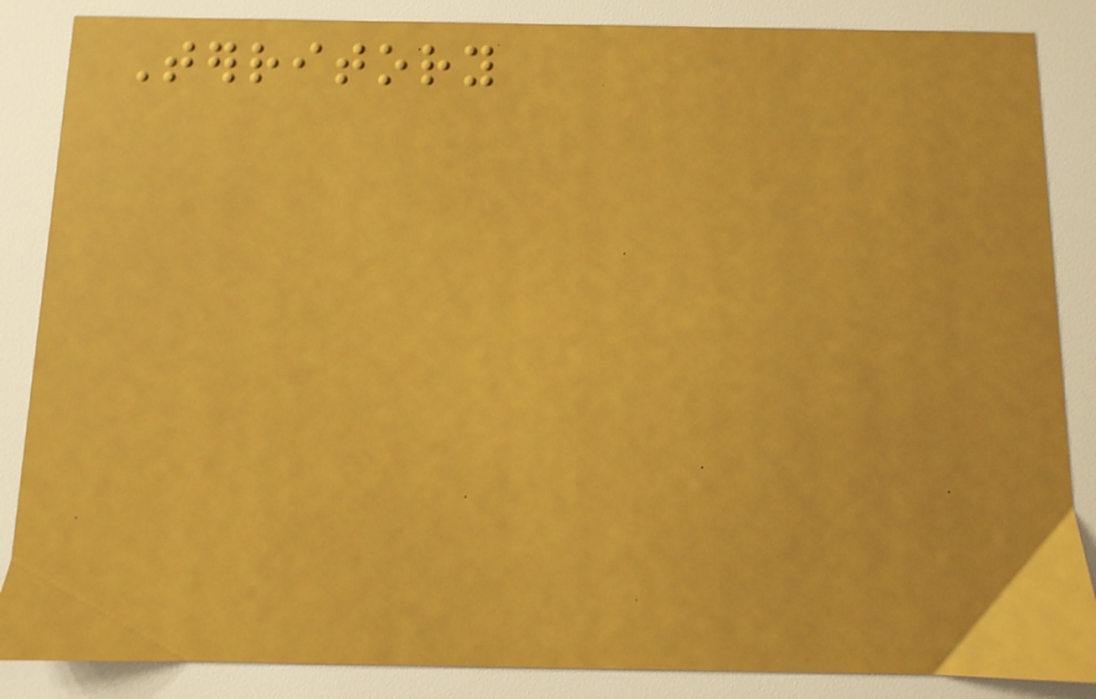Territory
